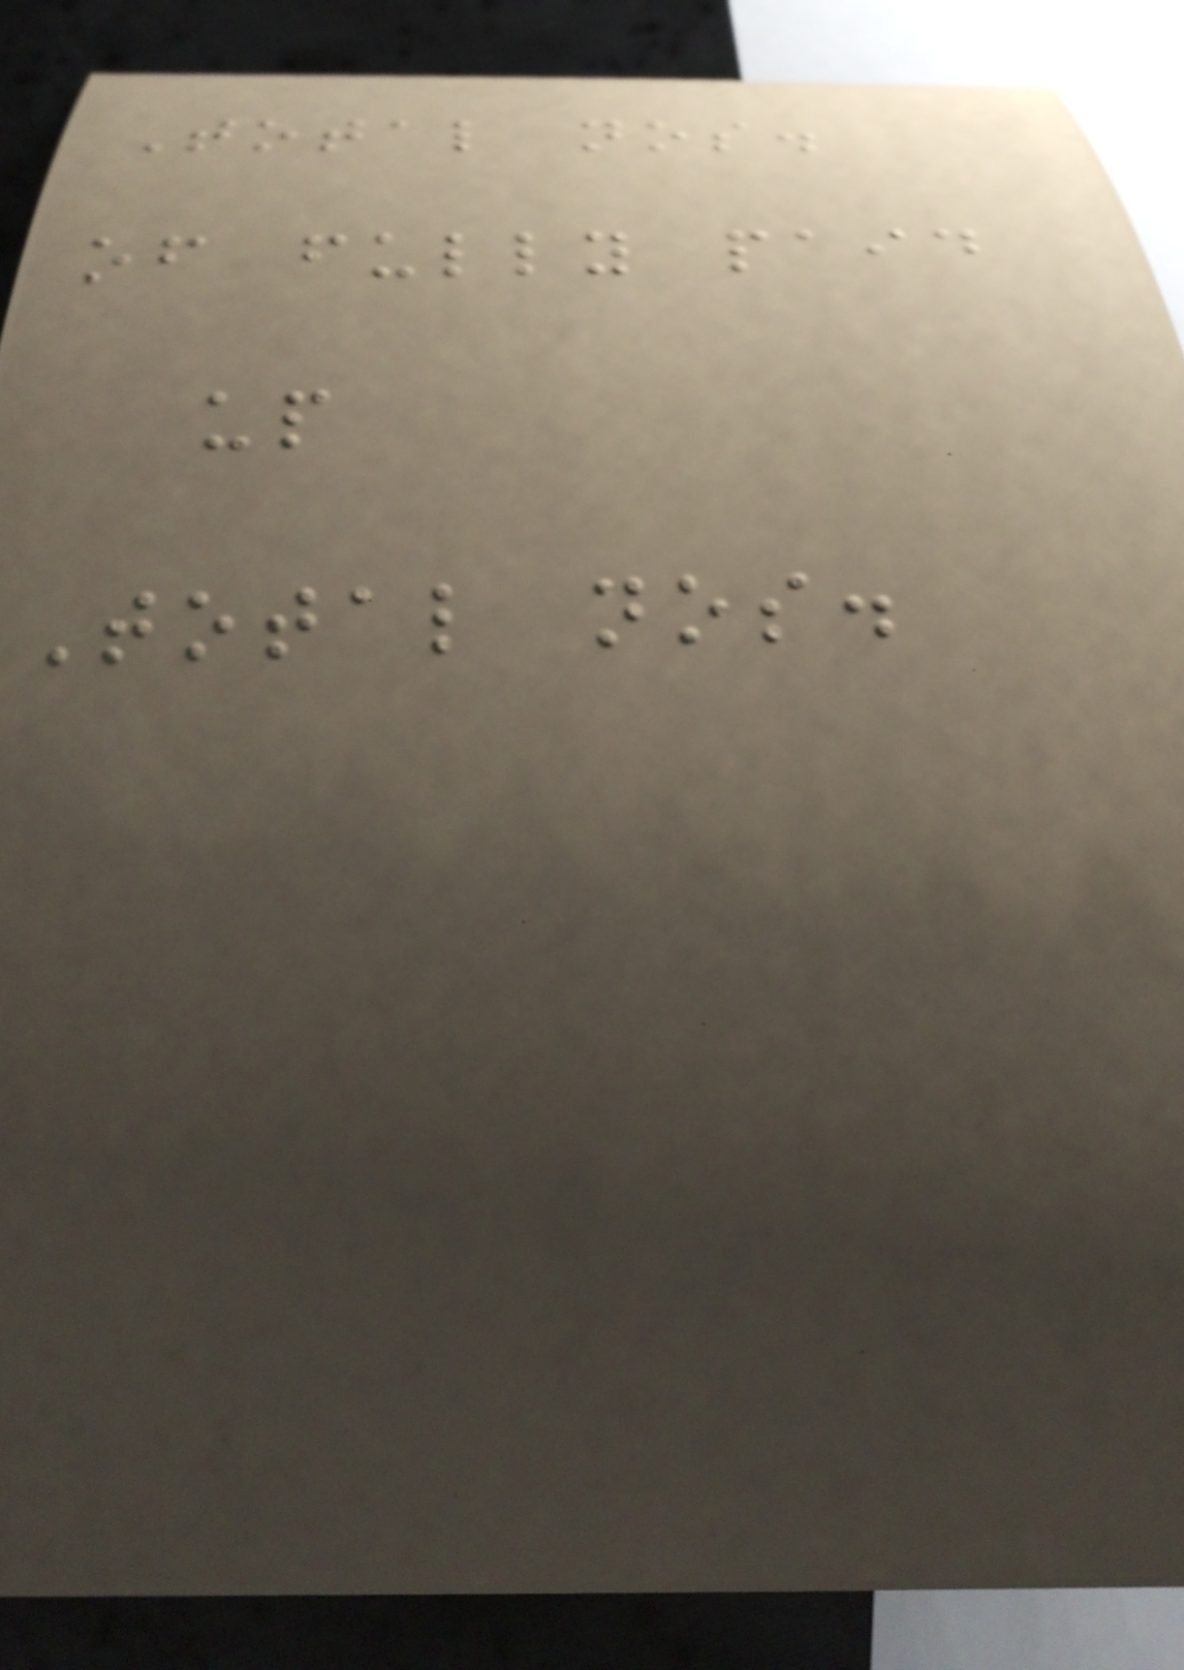Total nos.
of fully paid
up
Total nos.
